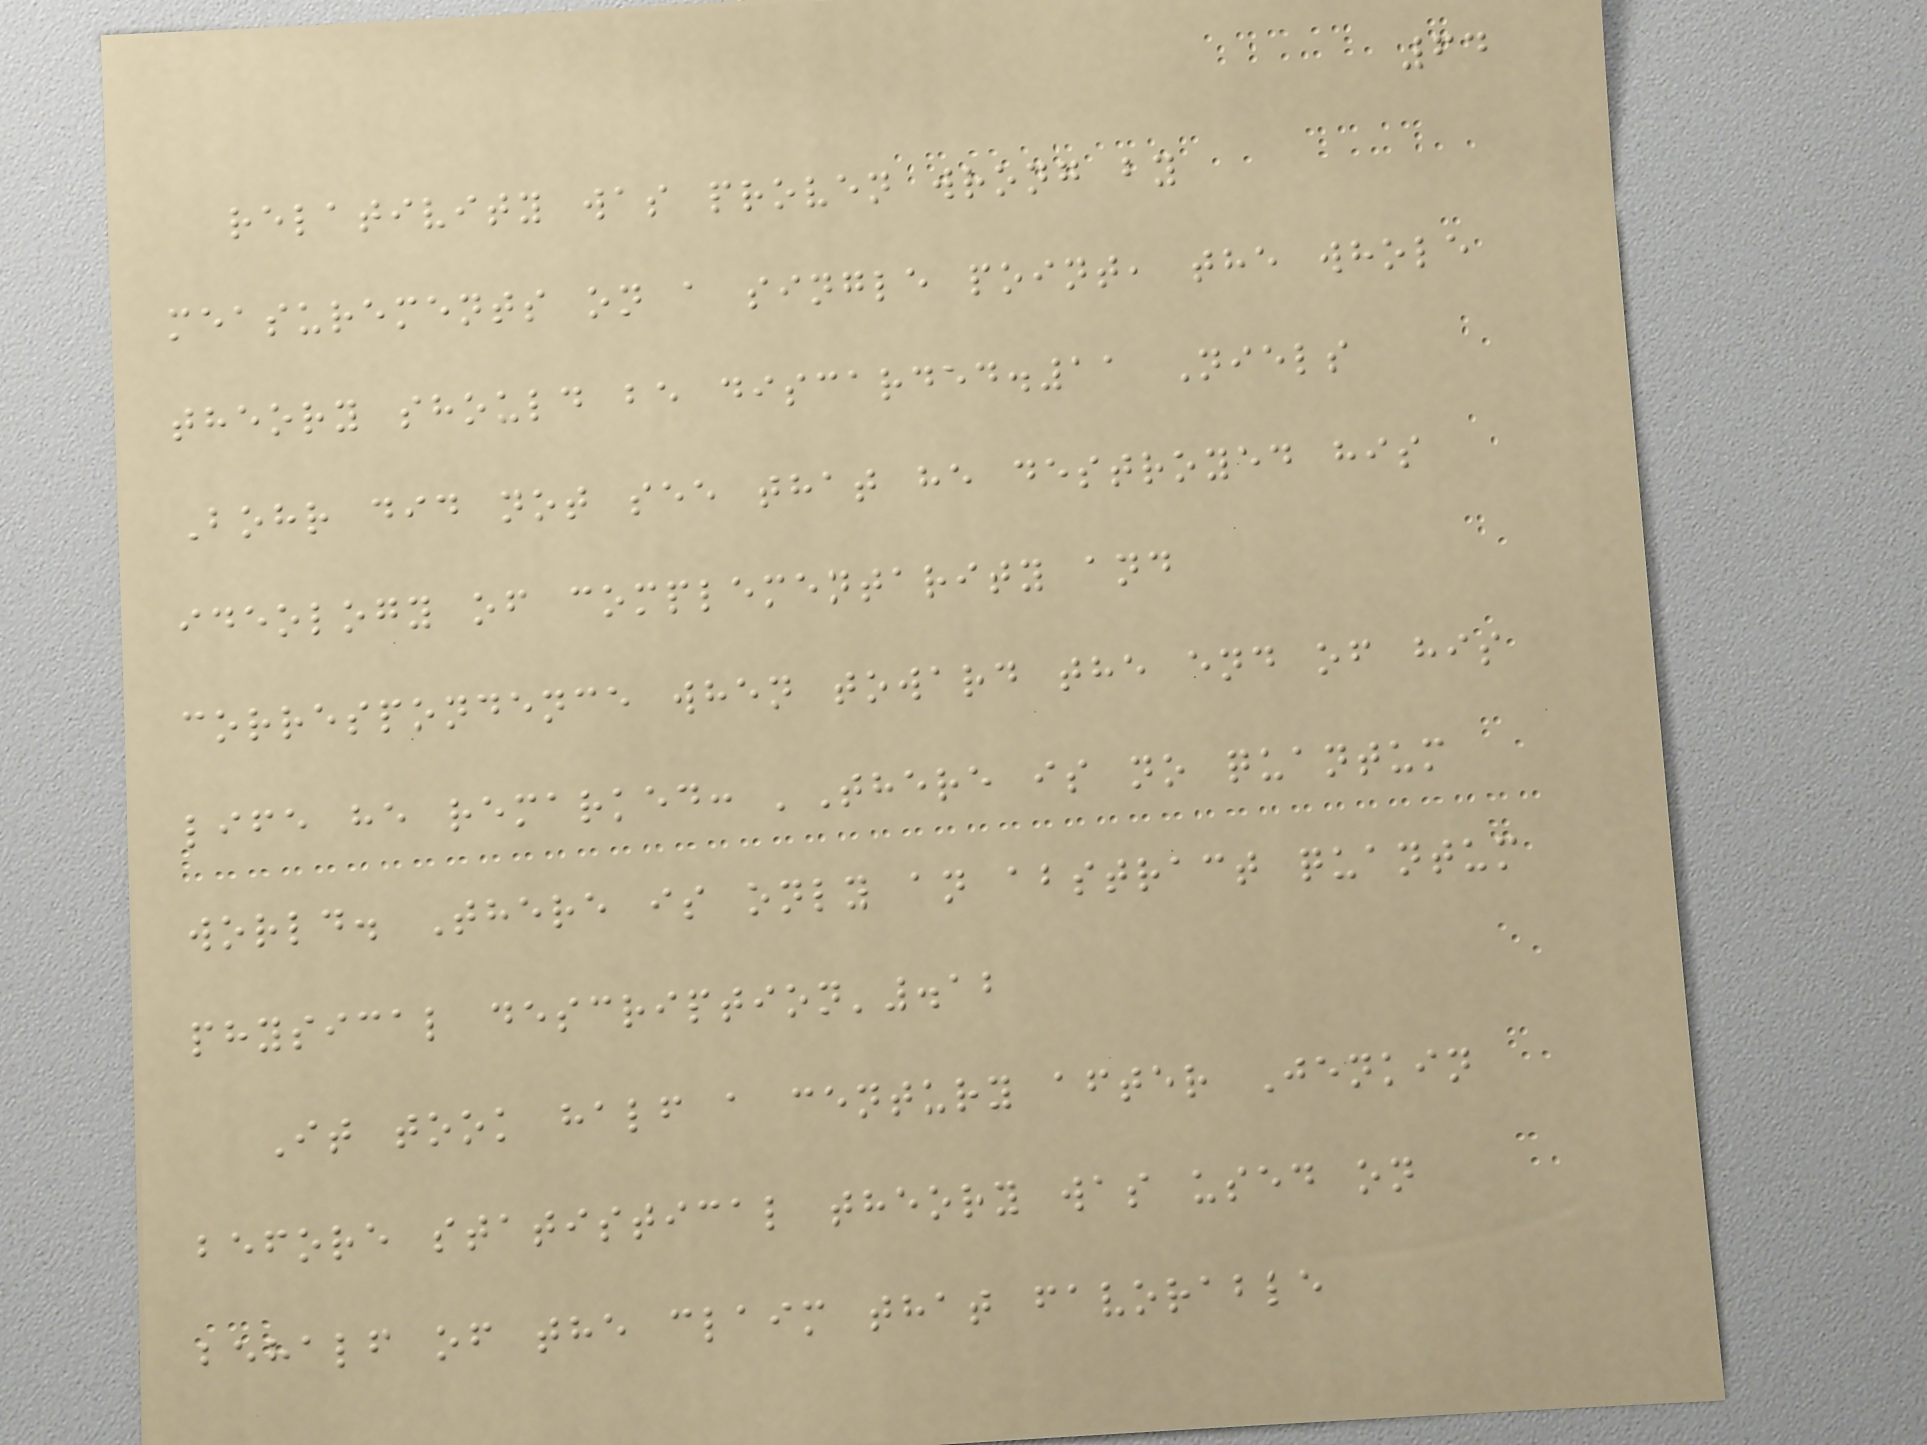64
relativity was proven wrong by
measurements on a single point, the whole
theory should be discarded.11 Niels
Bohr did not see that he destroyed his
ideology of complementarity and
correspondence when toward the end of his
life he remarked: 'There is no quantum
world. There is only an abstract quantum
physical description'.12
It took half a century after Jenkin
before statistical theory was used on
behalf of the claim that favorable
